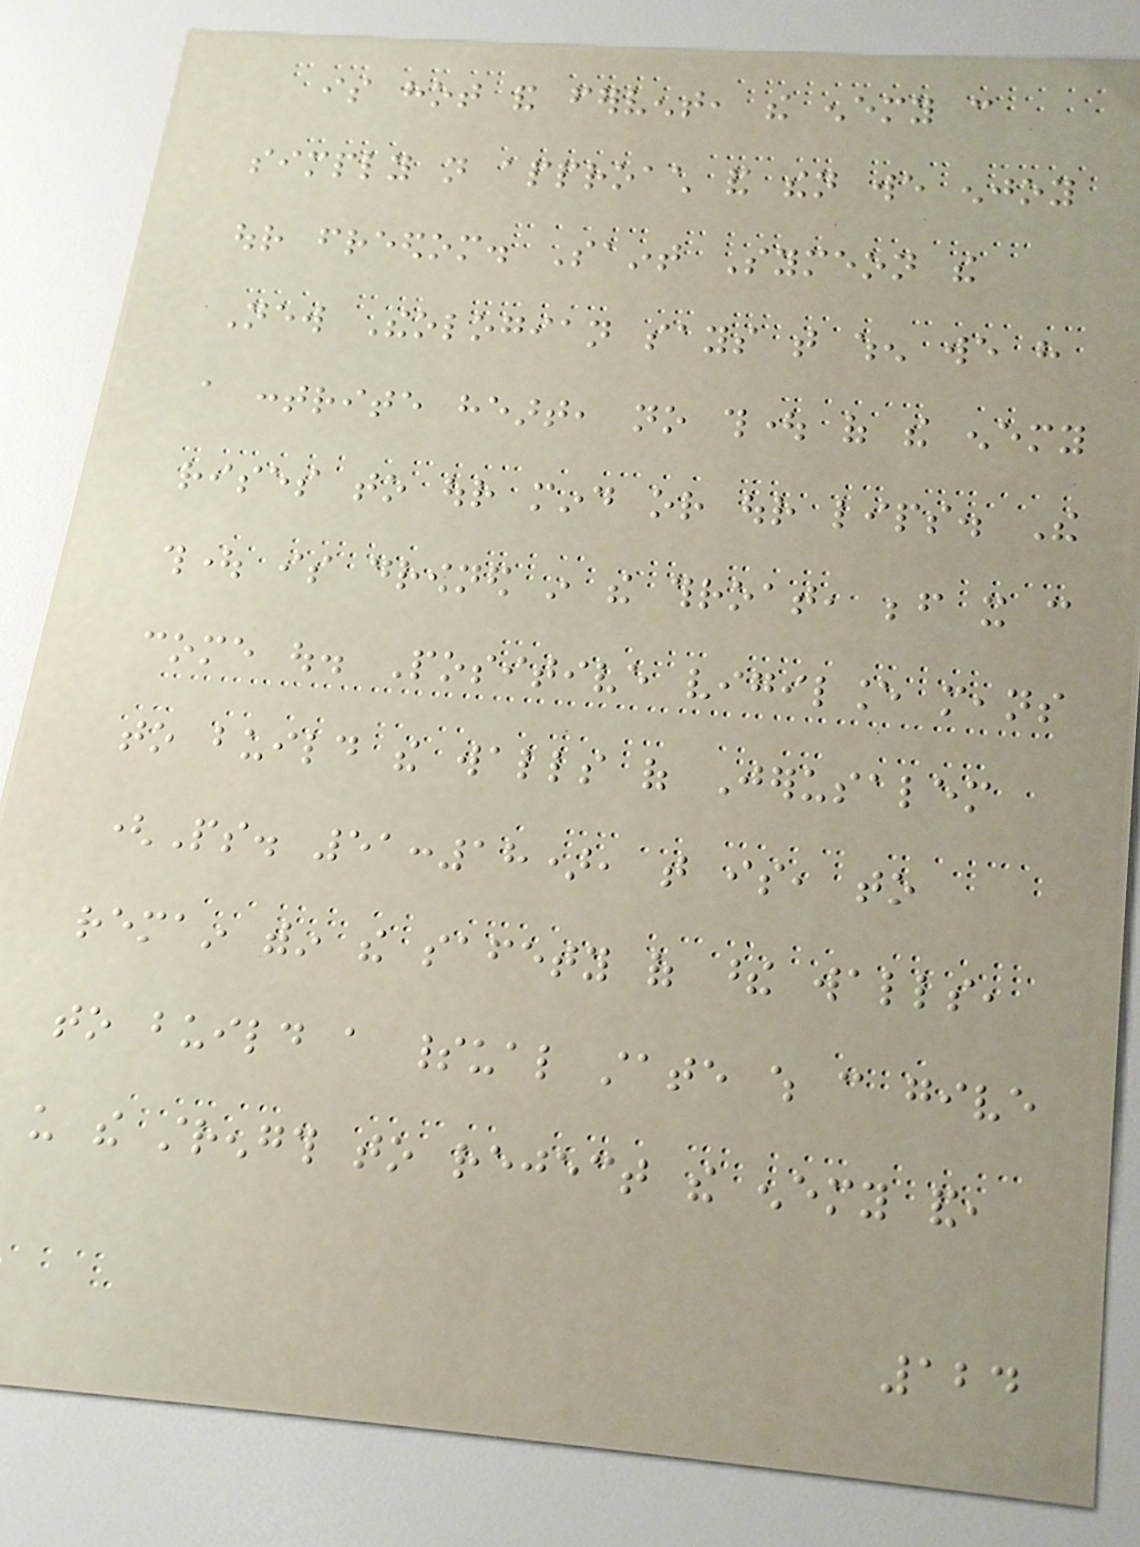is hot and fervent, the enemy can
simply not approach and then we enjoy
our freedom. Saint Symeon the
New Theologian says that when we have
a contrite heart, no thought of the enemy
rises to our mind or our lips. The
thought is drowned in the throat, before it can
come out. Positive vigilance means
to build the walls of Jerusalem
(Ps. 51:18), that is, to
remain within the safety of these walls,
to build a spiritual state which can give
us the strength to reject the enemy and,
124
